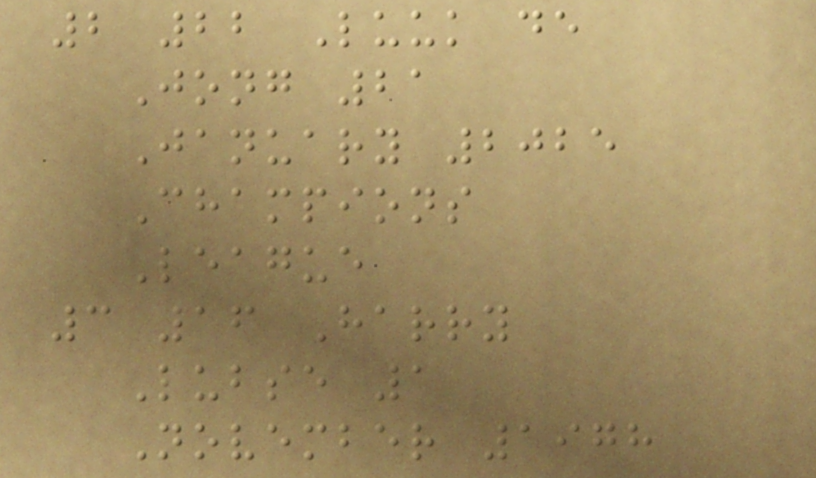2 22 Luuk de
Jong 21
January 2025
Champions
League
3 16 Harry
Lubse 1
November 1978
